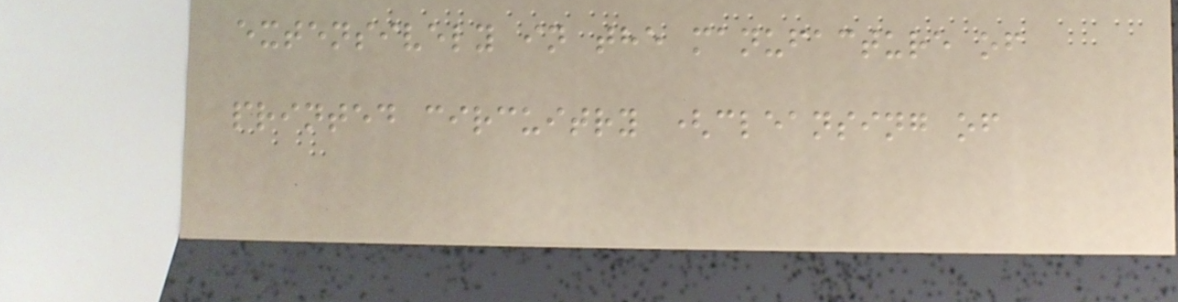extensively in the manufacture of
printed circuitry (cleansing of
